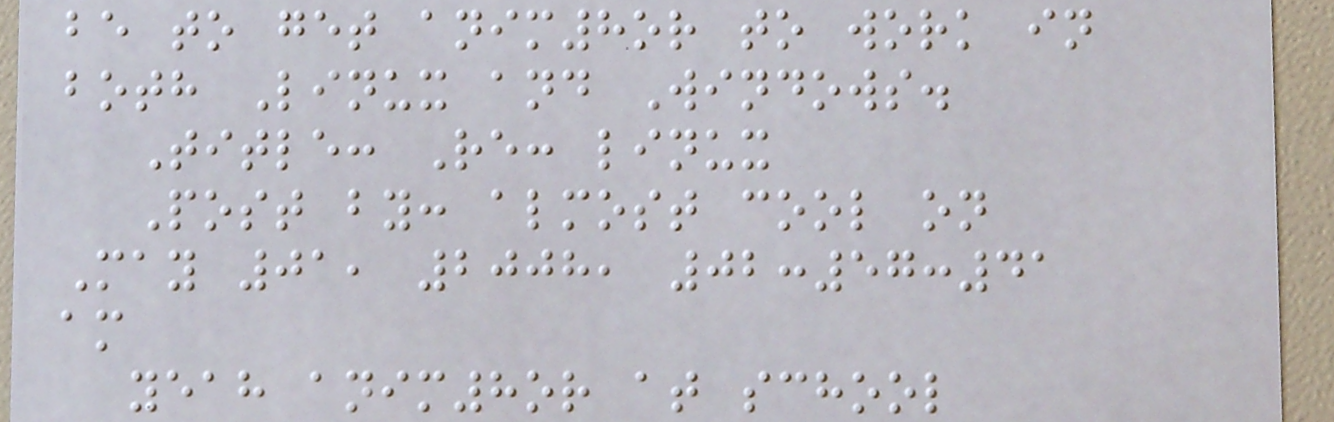be to get anim8or to work in
both Linux and Windows.
Title: Re: linux
Post by: almost cool on
May 01, 2008, 02:57:41
am
yeah anim8or at school
